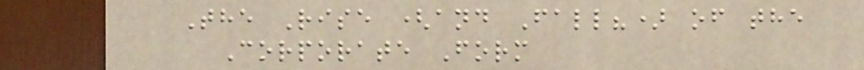The Rise (and Fall?) of the
Corporate Form
